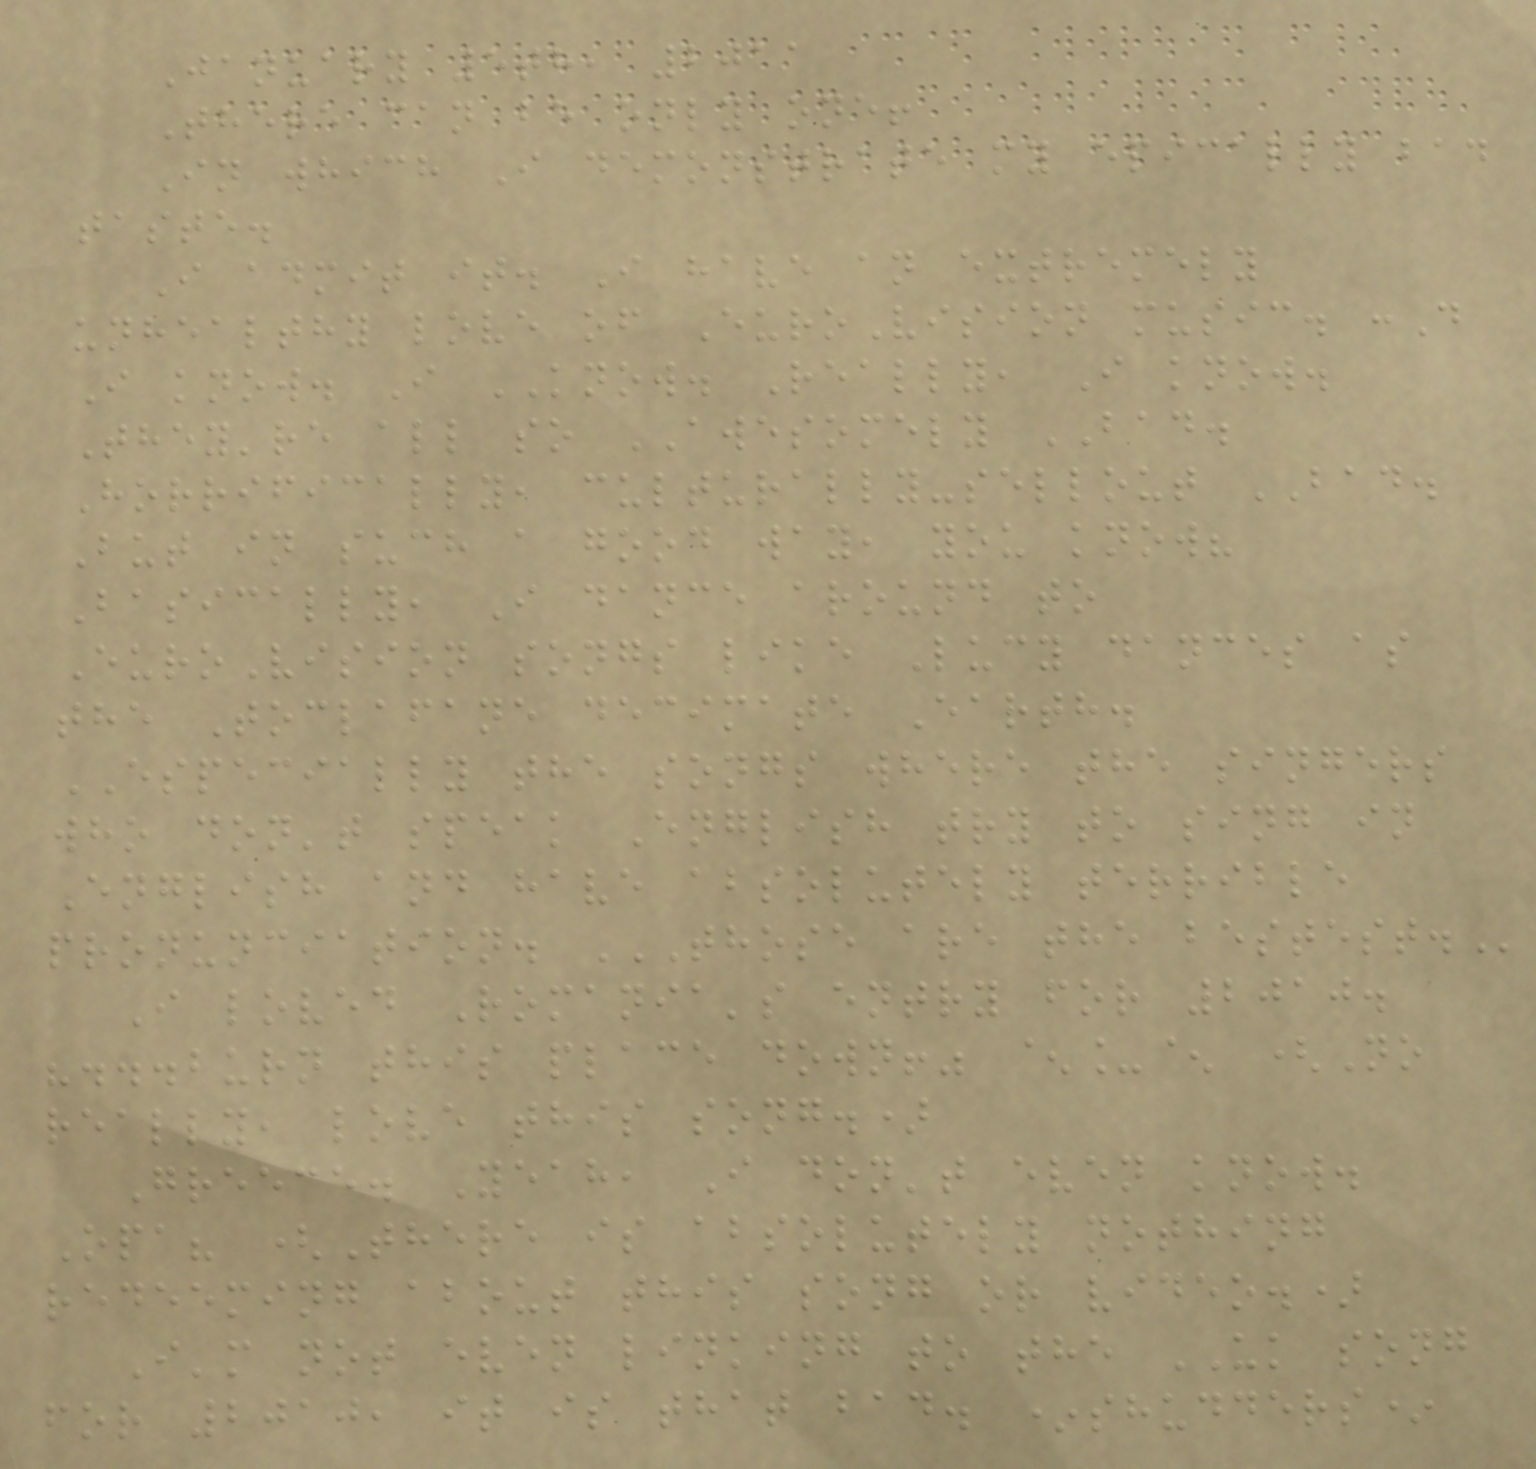January 5th, 2011
There can be only one!
In which I demonstrate my epically bad
taste.
I admit it. I have an extremely
unhealthy love of EuroVision music. :D
I know. I KNOW. Really, I know.
They're all so AWESOMELY BAD.
Horrifically, culturally-sellout BAD.
But in such a good way, you know?
Basically, I dance around to
EuroVision songs like Lucy dances as
the Toclafane decimate Earth.
ESPECIALLY the songs where the singers
who don't speak English try to sing in
English and have absolutely terrible
pronunciation. THOSE ARE THE BESTEST.
I loved Romania's entry for 2010.
"...burn this place down!" ^_^ (No
really, love this song.)
Greece. Yeah, I don't even know.
Opa? (There is absolutely nothing
redeeming about this song or video.)
I'm not even linking to the UK song
for 2010, it is that bad. *shudders*
